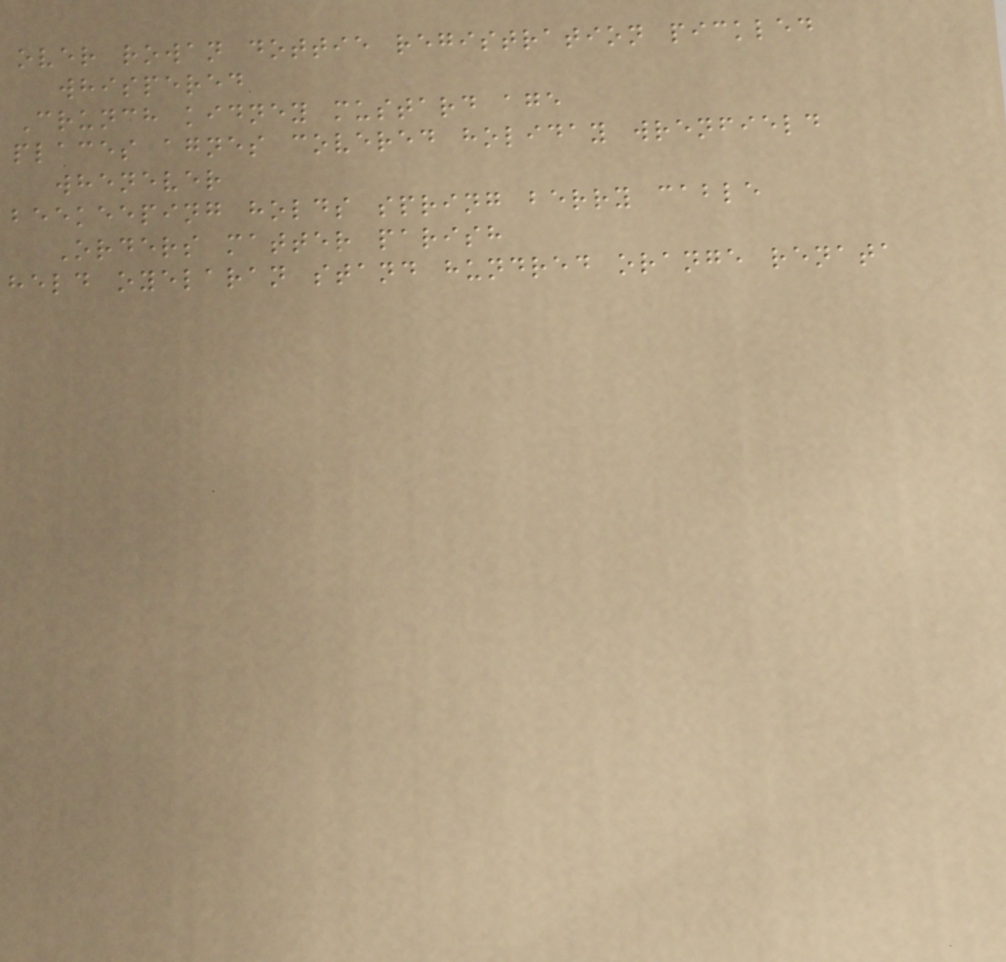over rowan dottie registration pickled
whispered
Crunch kidney mustard age
places agnes covered holiday wrenfield
whenever
beekeeping holds spring berry cable
Orders matter parish
held oyelaran stand hundred orange renata
